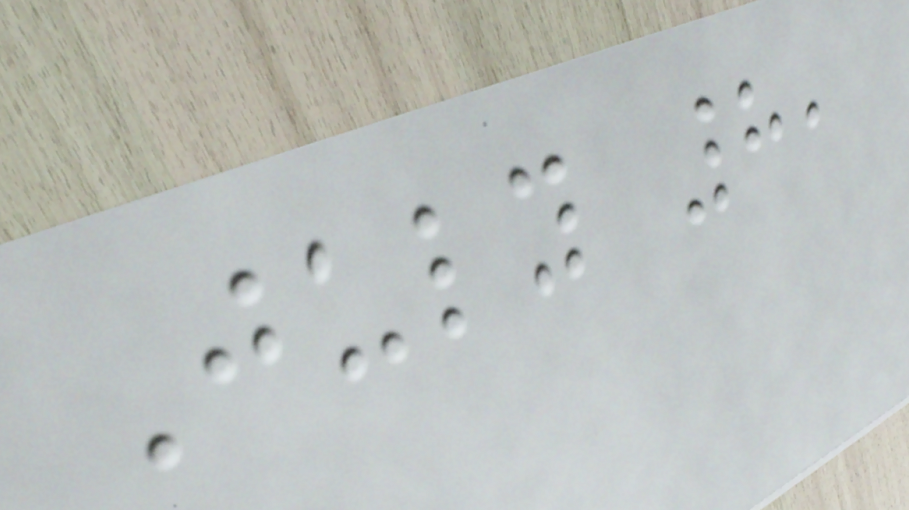July 8,
